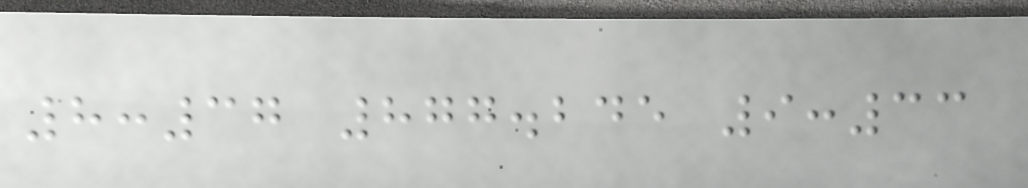8:37 877.245 9:33
